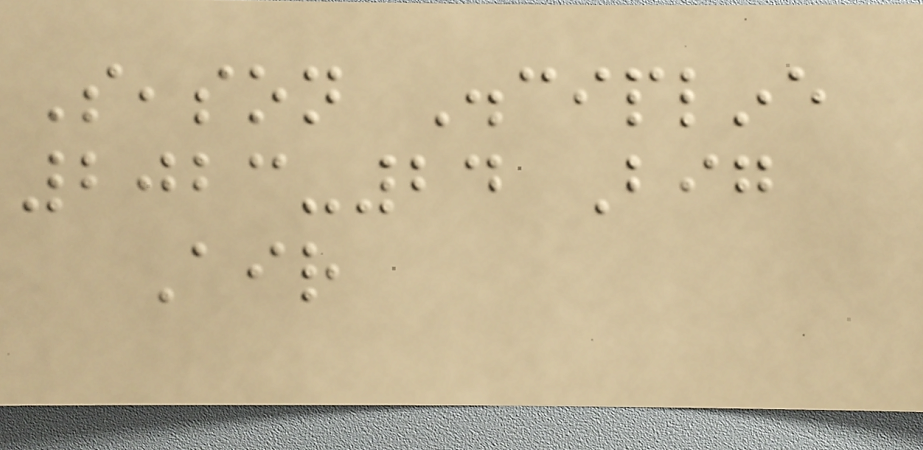Season Discipline
2023-24 Big
Air
